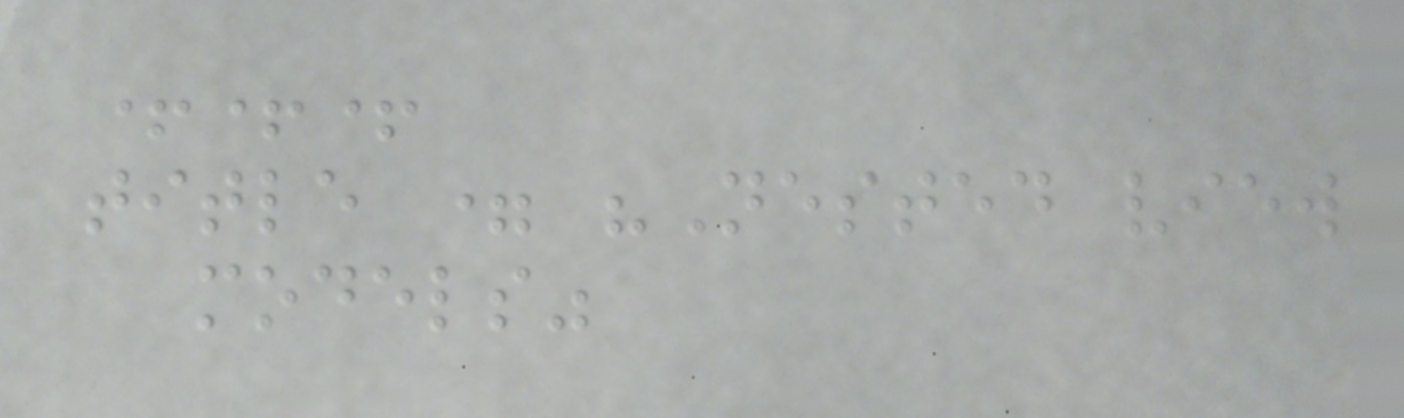+++
title = "Nested view
models"
